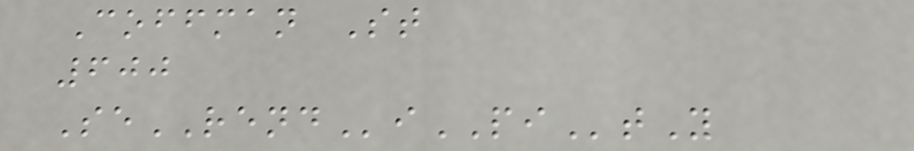Coffman St
600
SeRENDiPItY
